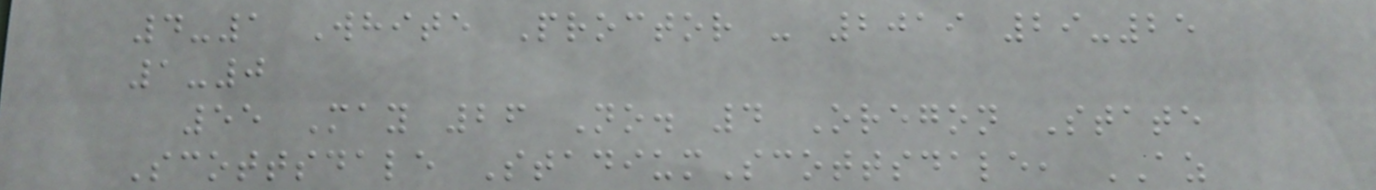4-1 White Proctor - 2019 29-25
1-0
55 May 26 No. 4 Oregon State
Scottsdale StadiumScottsdale, AZ
